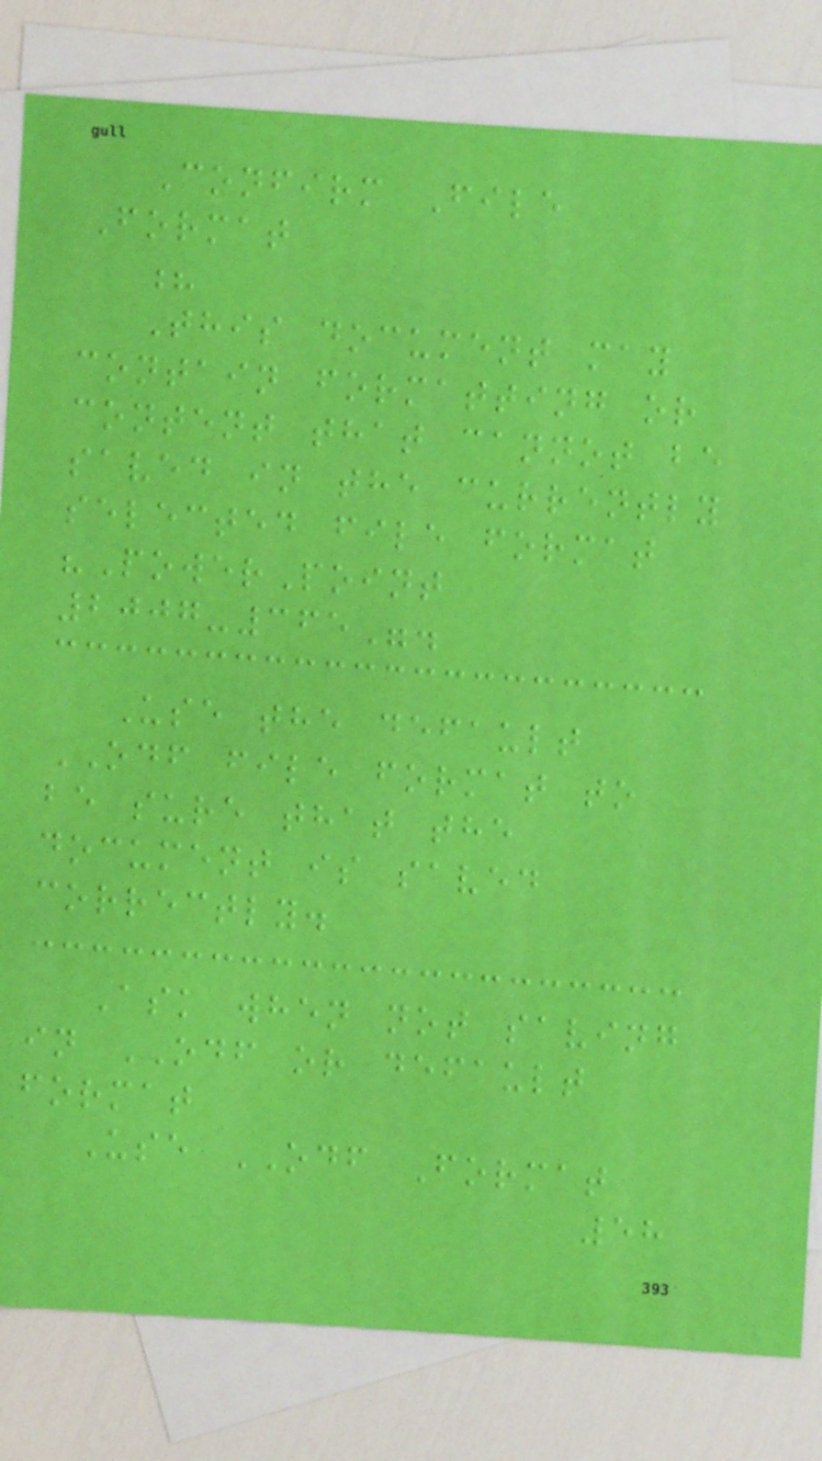Confirm File
Format
?
This document may
contain formatting or
content that cannot be
saved in the currently
selected file format
"PowerPoint
2007-365".
Use the default
ODF file format to
be sure that the
document is saved
correctly.
Ask when not saving
in ODF or default
format
Use ODF Format
58
